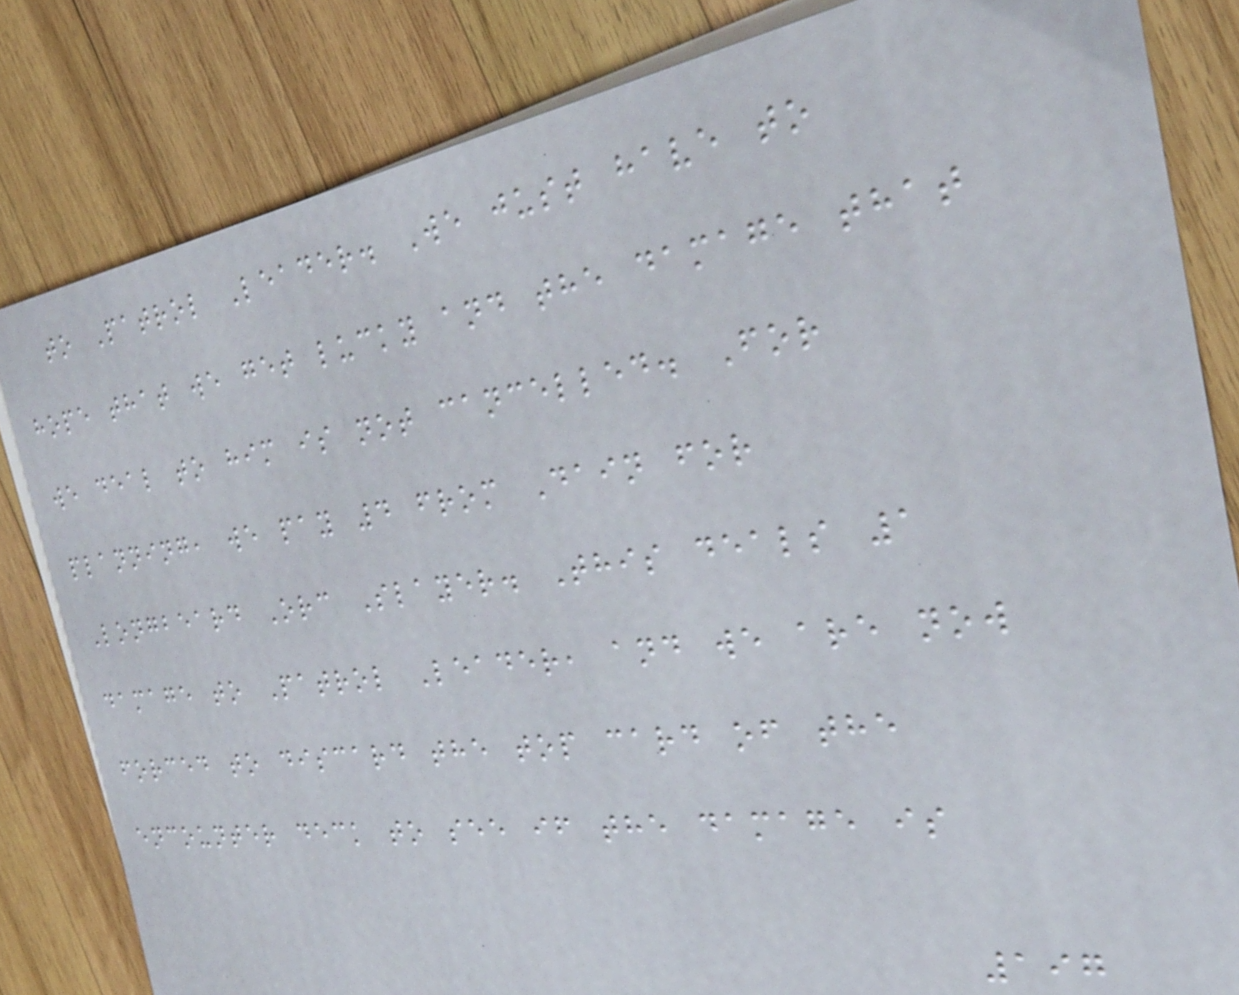to Patrol Leader. We just have to
hope that we get lucky and the damage that
we deal to him is not cancelled. For
planning, we pay 4 from Dain for
Longbeard Orc Slayer. This deals 1
damage to Patrol Leader, and we are now
forced to discard the top card of the
encounter deck to see if the damage is
197
